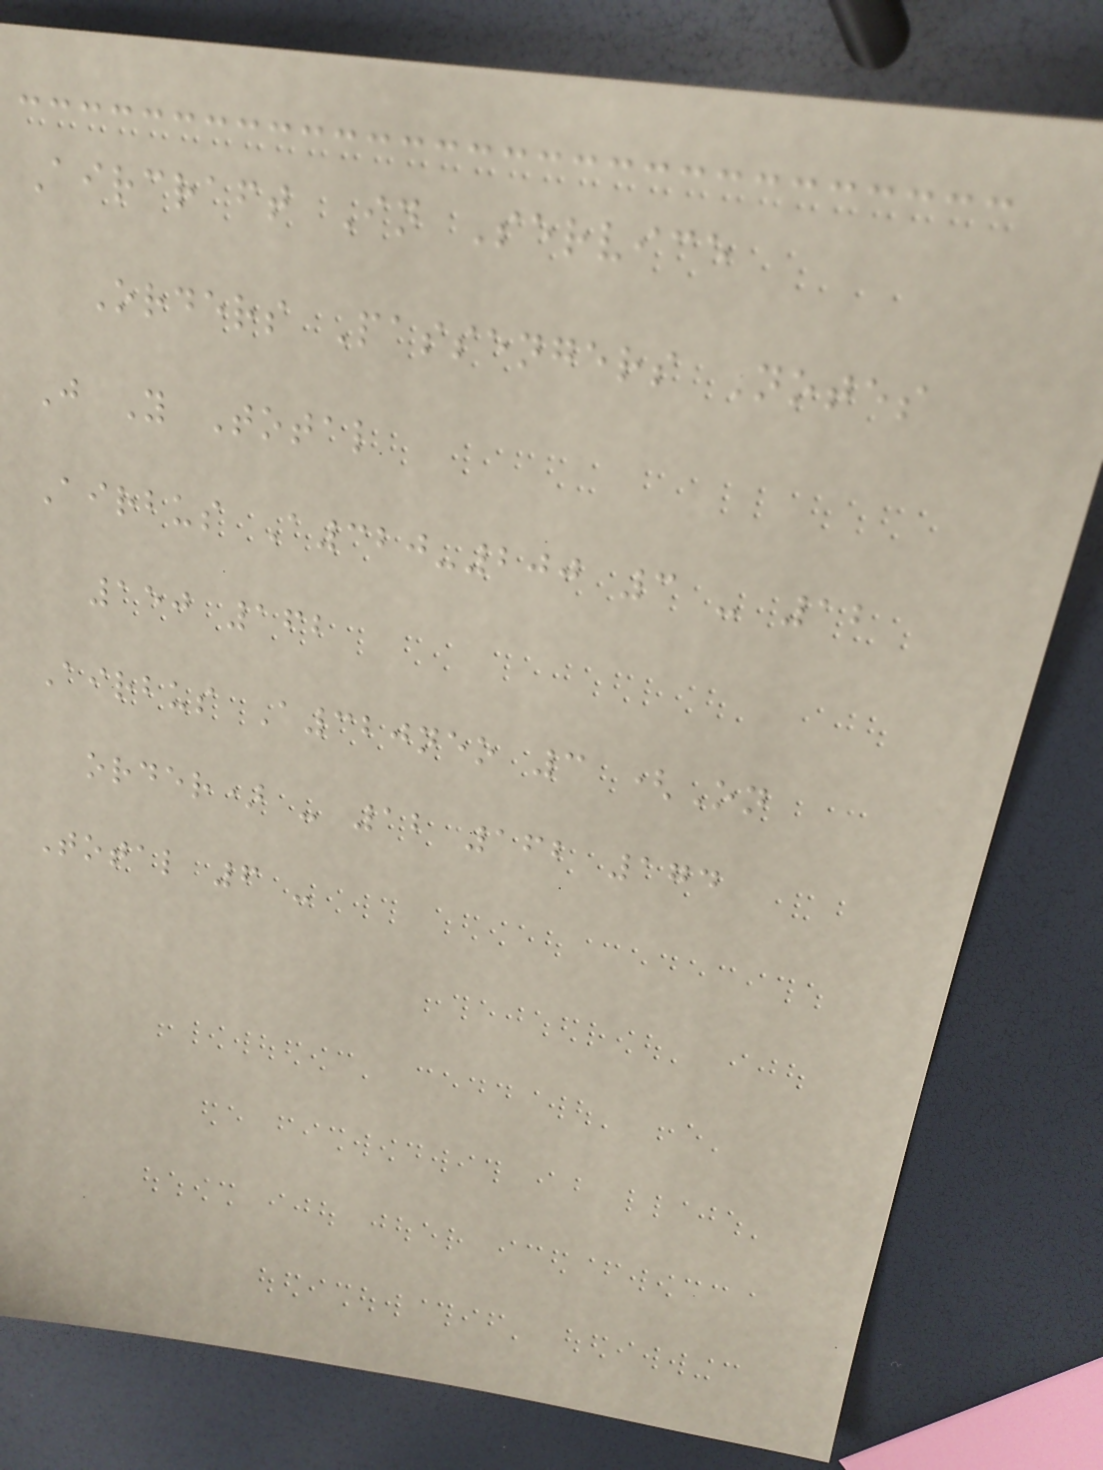Aircraft In Service
Orders Passengers Notes
J Y Total
Airbus A320-200 3 - 12
150 162
Airbus A320neo 3 (On
order) - 12 162 174
Total 6 -
